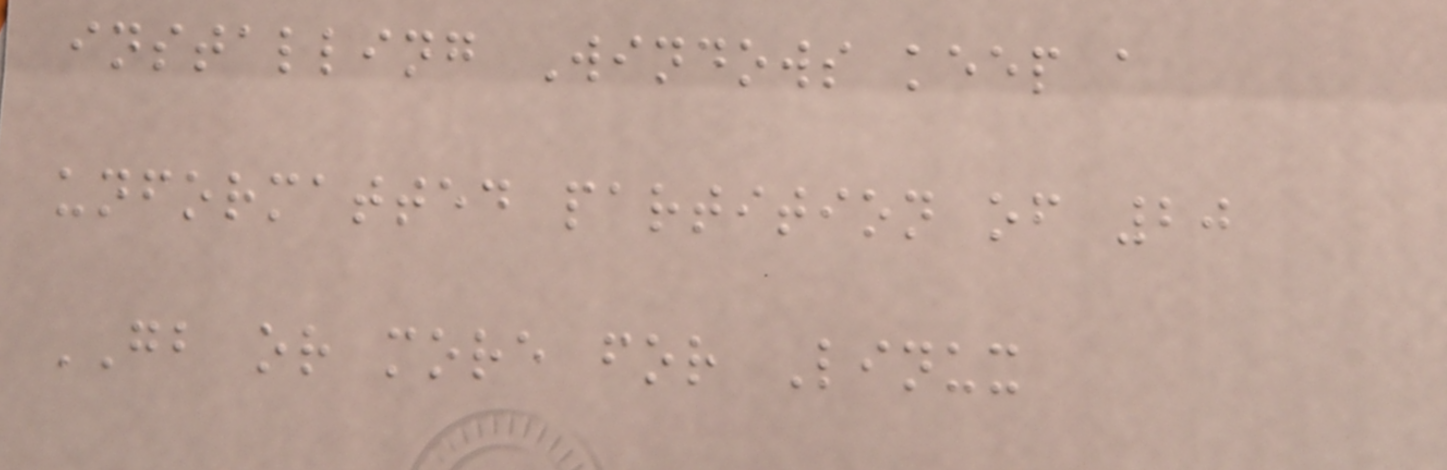installing Windows keep a
unformatted partition of 20
GB or more for Linux
